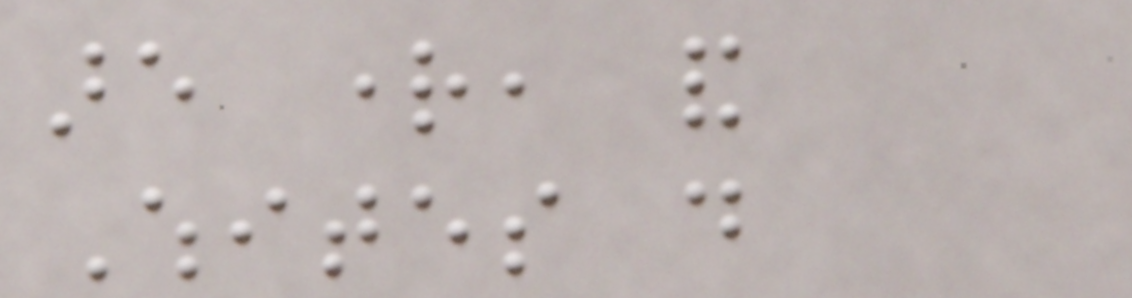are right, and
Whites do
